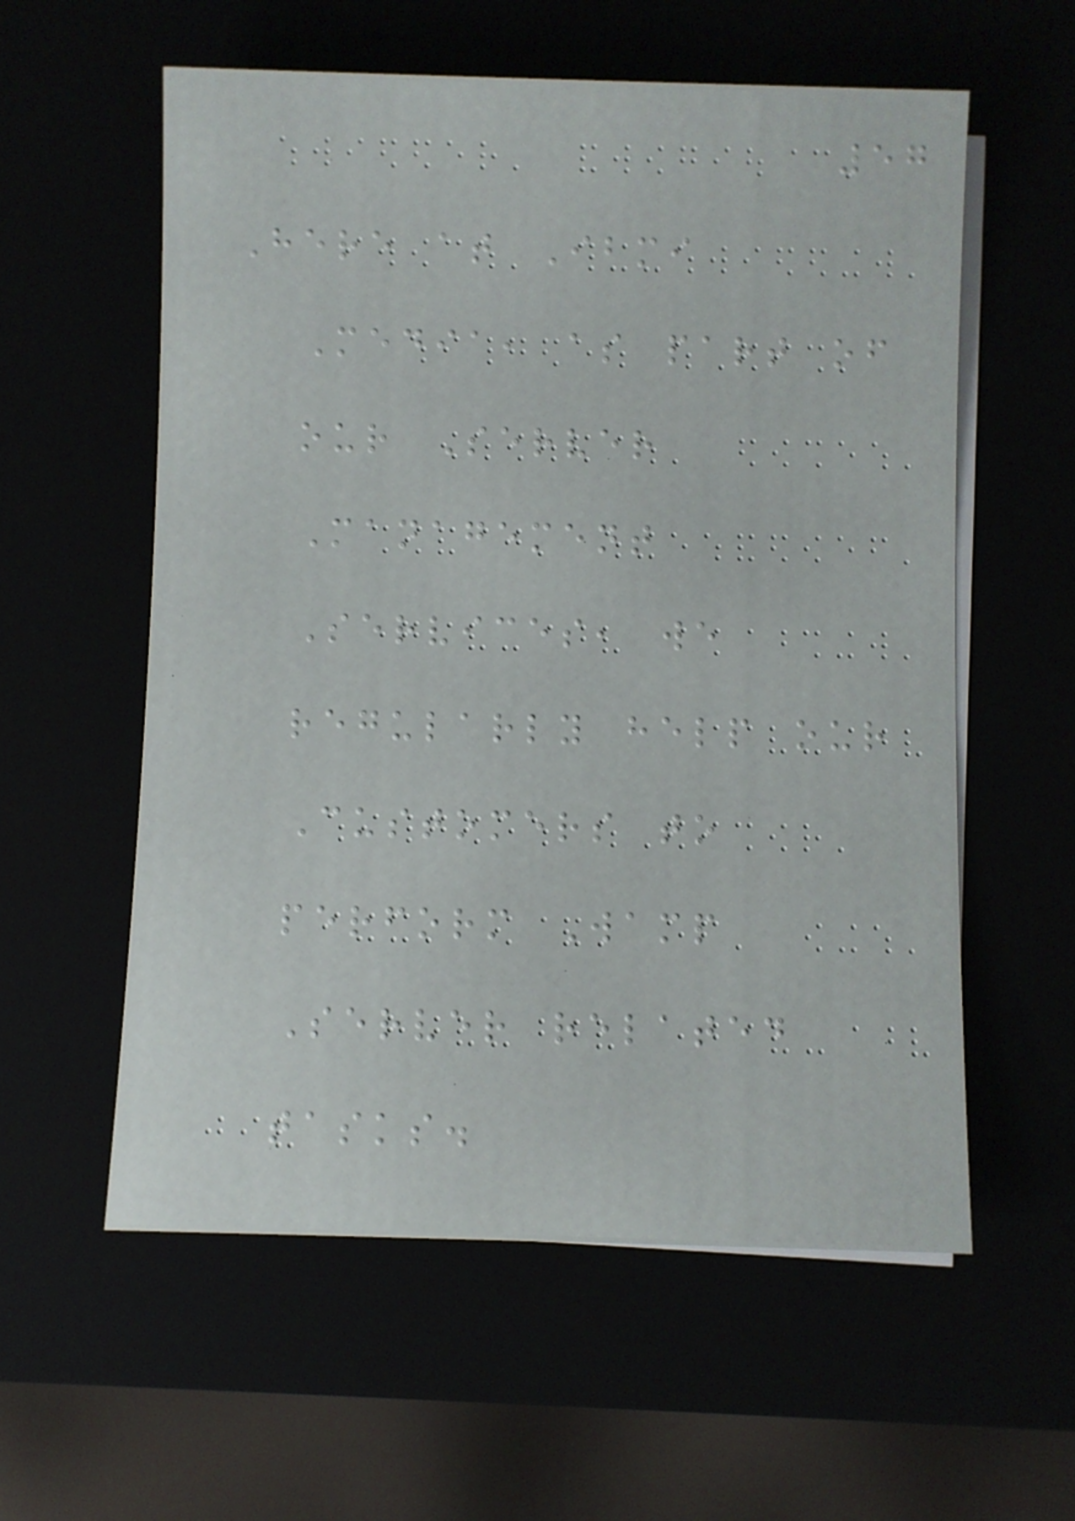57
Here at Ibmi
Media, as part of
our Server
Management
Services, we
regularly help our
Customers to
perform Wamp
Server related
tasks.
